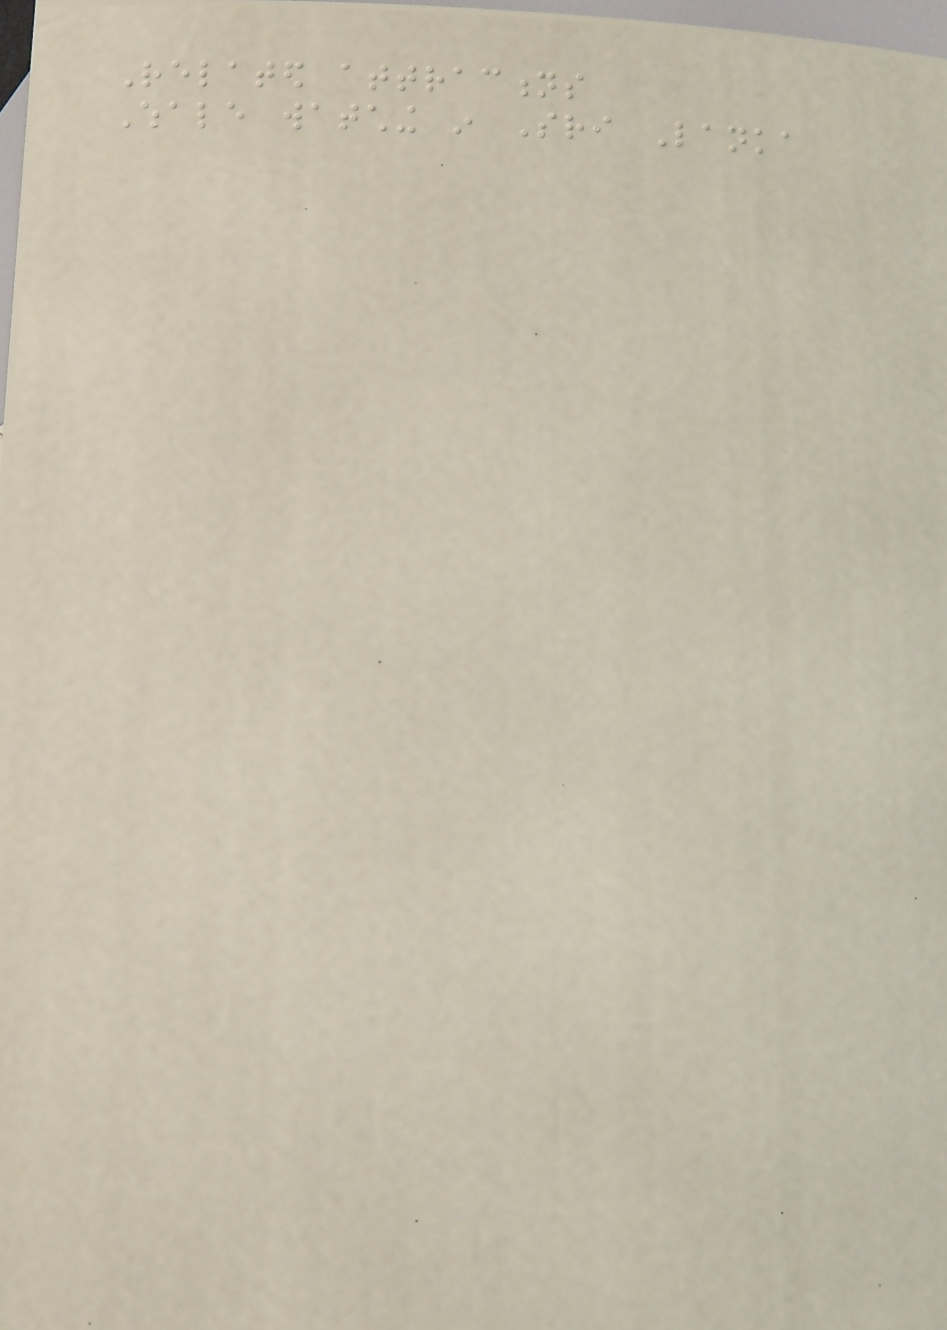Related attractions
Whale watching in Sri Lanka
